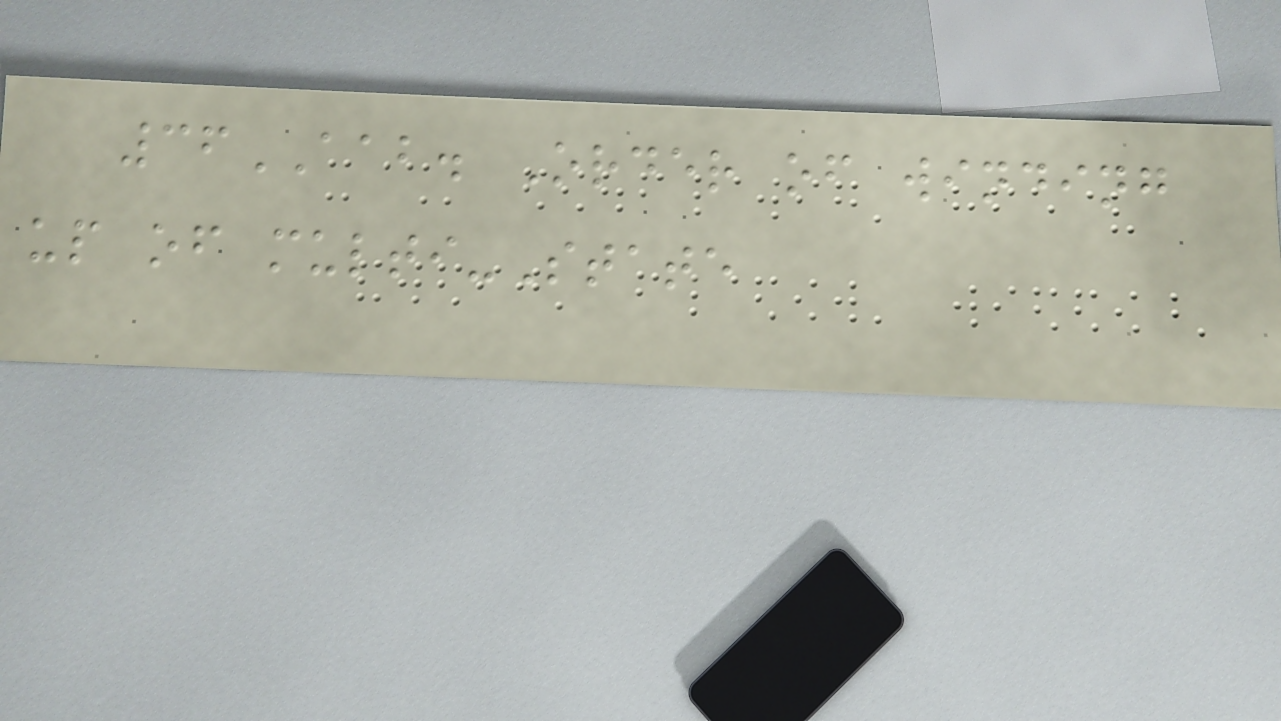36AAB. Order of winding
up of multi-State
